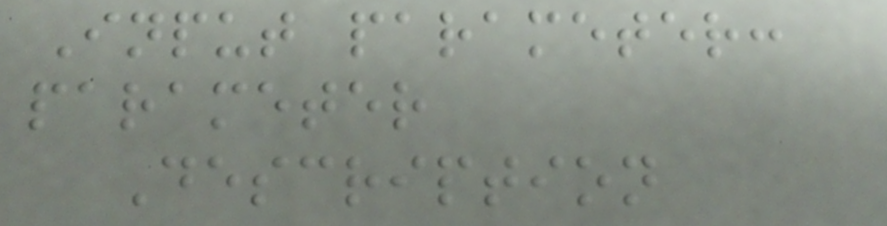Input parameter:
parameter
Description
